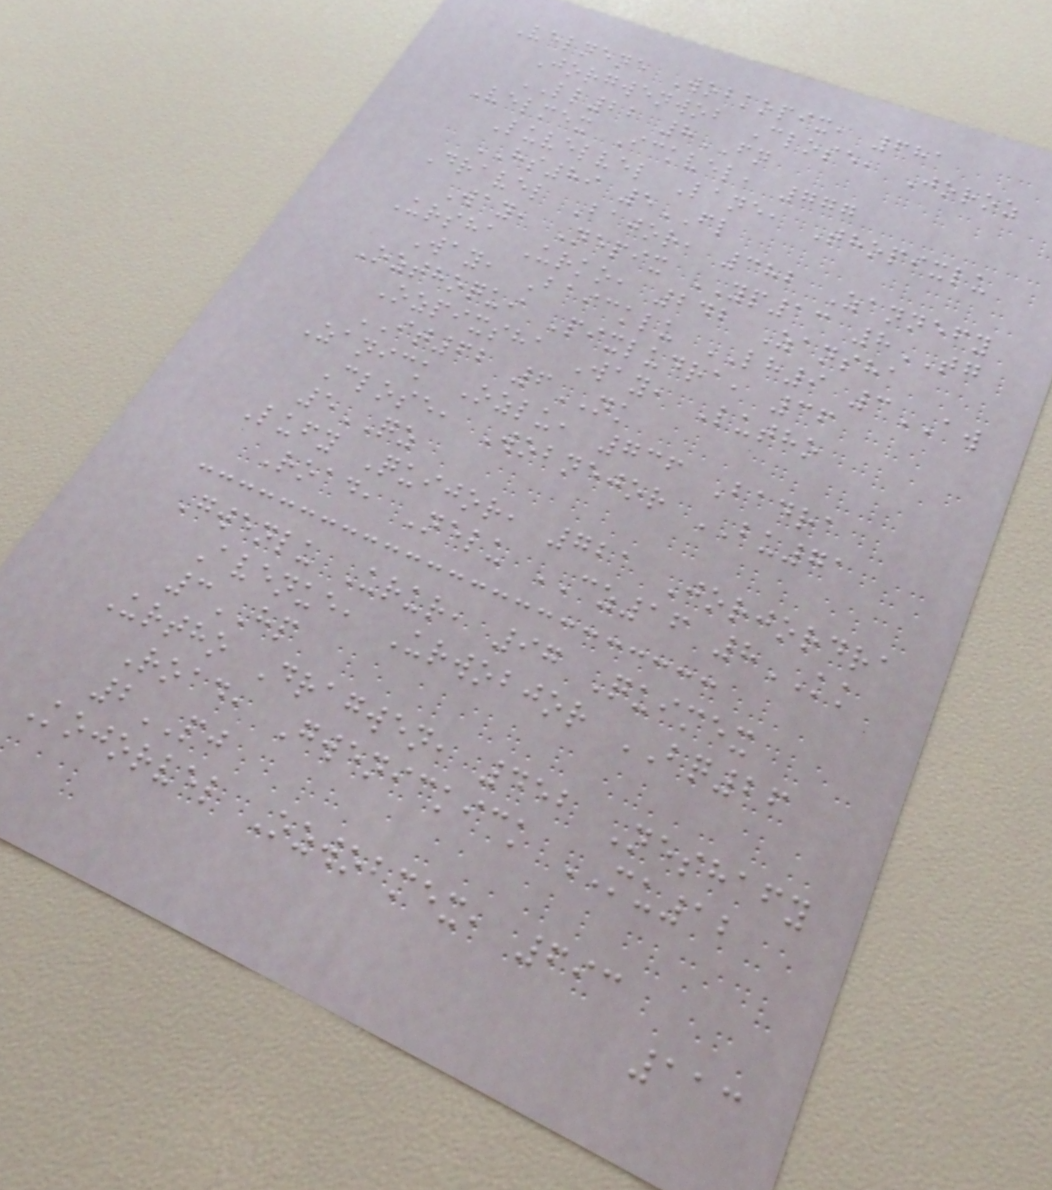Velnene Wobkopix, 681
Jorgwenwob Close, Joroz
LL22 8FN
Velmex Ickvel, 777
Luvelvel Lane, Thopixlu
HS89 5FL
Dravel Bajor, 382 Zannefy
Way, Nepix YP13 8TG
Ursha Urko, 242 Zansha
Way, Baicklu LH9 3AW
Ozthoqui Pixludra, 36
Ozpixsha Way, Lutho
IT62 6NK
Zanick Ozlu, 736 Badra
Close, Wobnejor BU71
5QZ
Lufy Quijor, 721 Jorjordra
Road, Nelu CZ16 8KK
Gwenlu Urur, 97 Quimex
Avenue, Urwobjor BQ26
3HP
Urtho Dragwen, 452 Neshafy
Road, Gwenickick MU12
2PJ
Kojorvel Ozwobmex, 693
113
